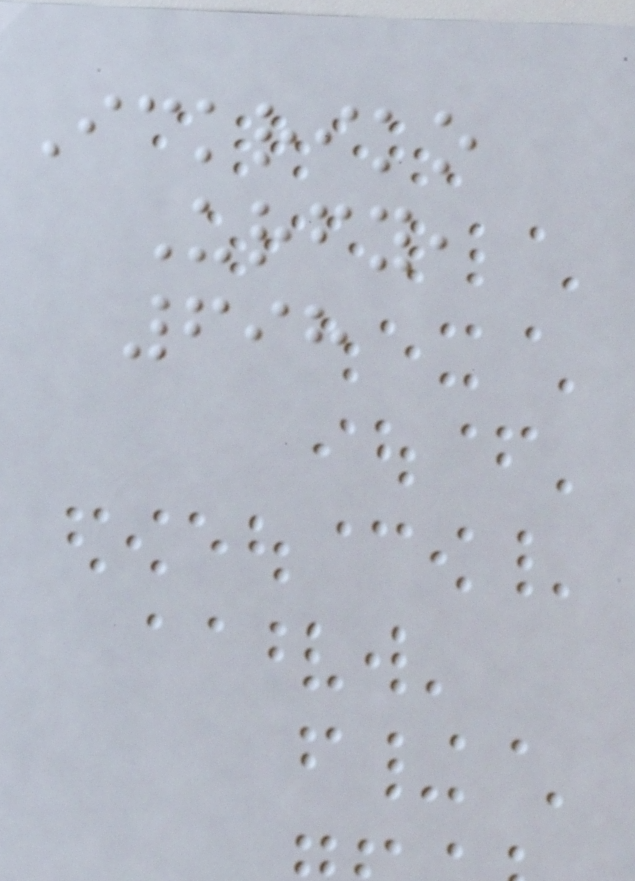Ickriko
Urfy,
698
